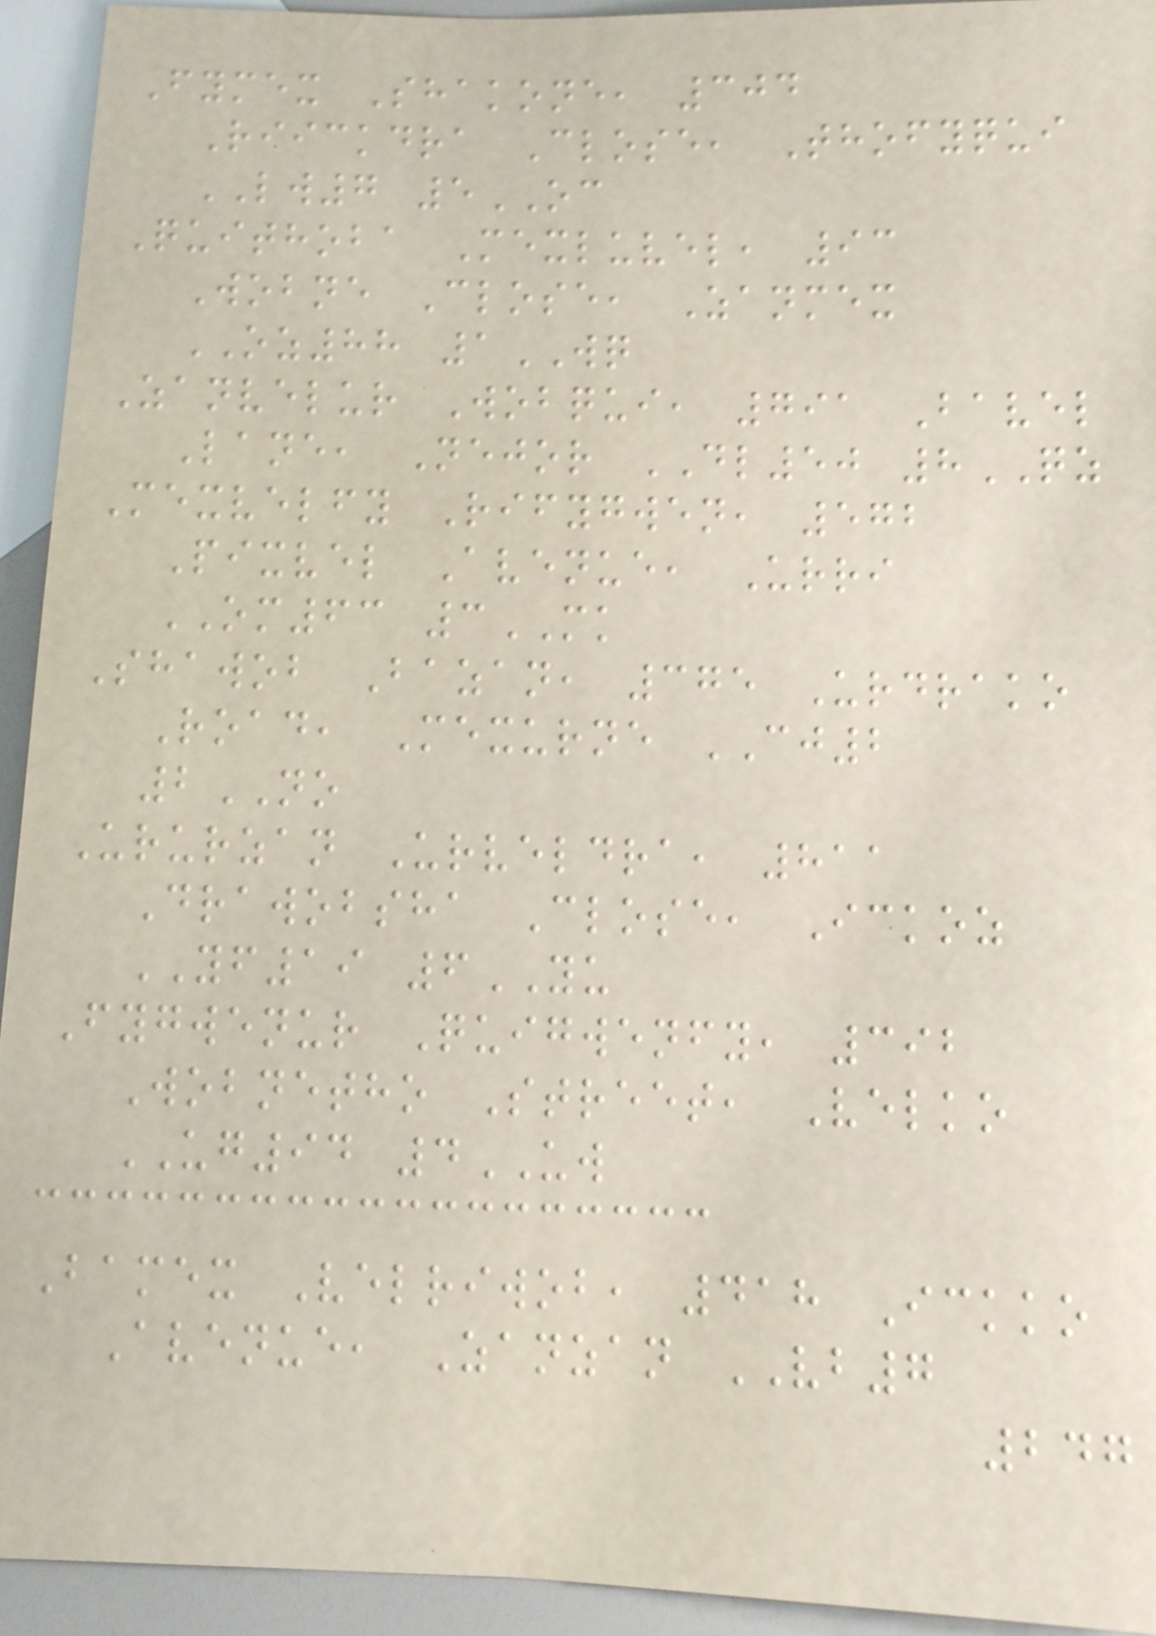Fymex Shakone, 304
Riickdra Close, Thofyqui
LW7 5OC
Quithoba Mexluvel, 93
Wobne Close, Zanmex
OZ88 1WQ
Zanvelur Wobqui, 791 Bavel
Lane, Nejor DL50 8QZ
Mexvelfy Rifygwen, 572
Pixvel Avenue, Urri
OM63 3MK
Shawob Bazan, 375 Urdrako
Road, Mexurne CJ2
2NO
Ururzan Urveldra, 811
Drawobsha Close, Ickoz
YF19 6YU
Fygwenur Quigwenfy, 392
Wobnetho Street, Velko
UG94 4UW
Bamex Velriwob, 418 Ickko
Avenue, Zanzan VB7
247
